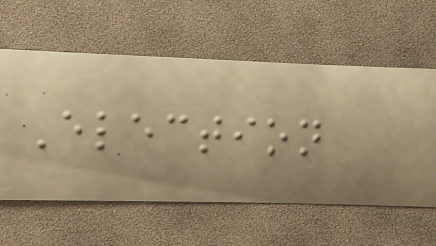Election
